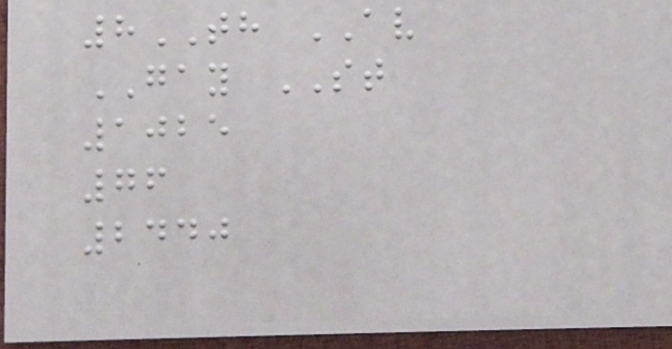8TH AV
GAY ST
1025
76
2440
